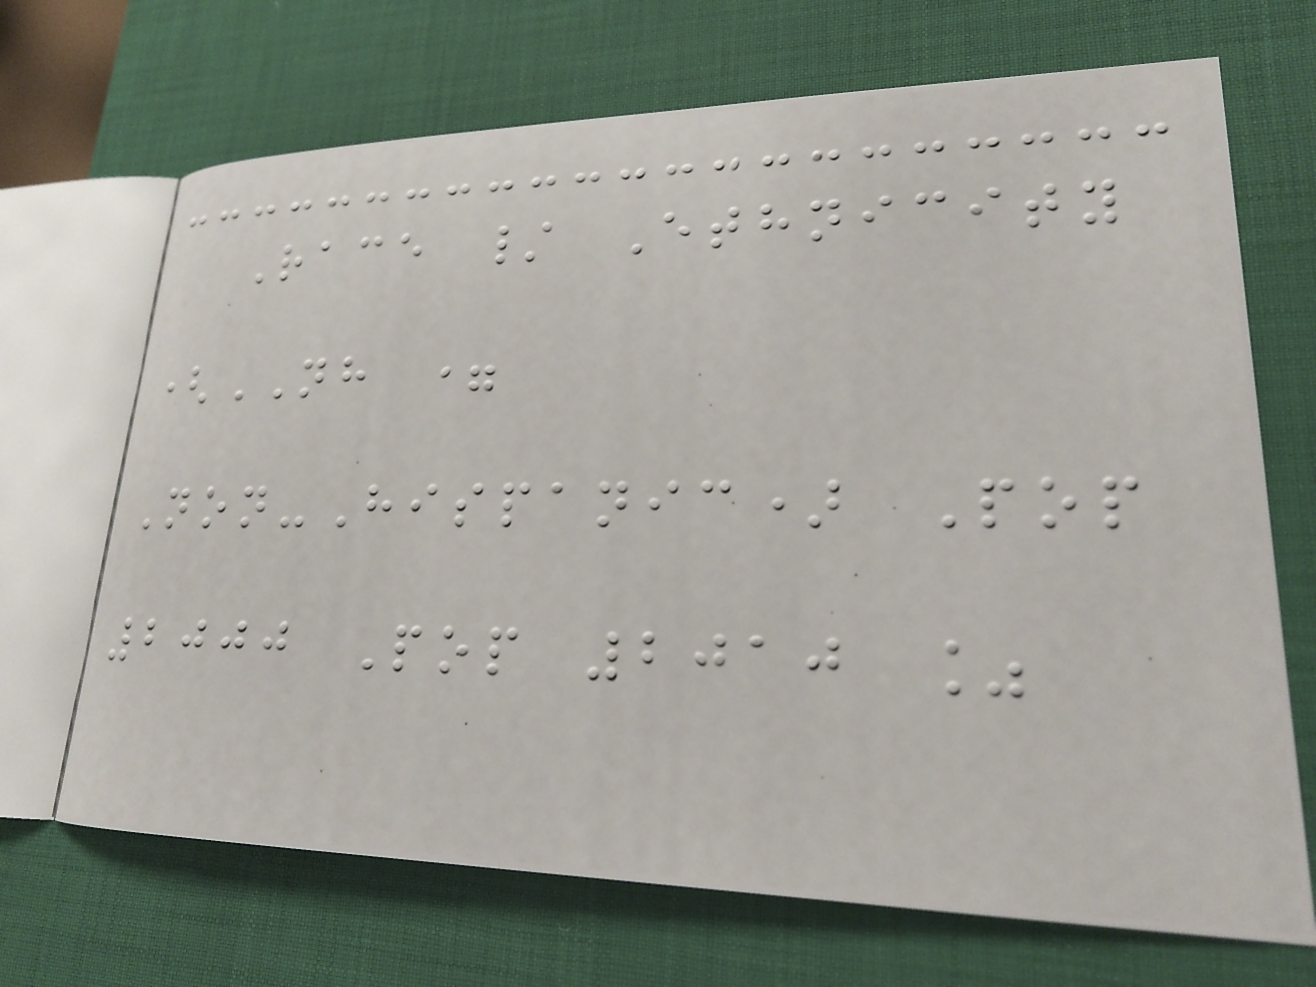Race / Ethnicity
(NH =
Non-Hispanic) Pop
2000 Pop 2010 %
